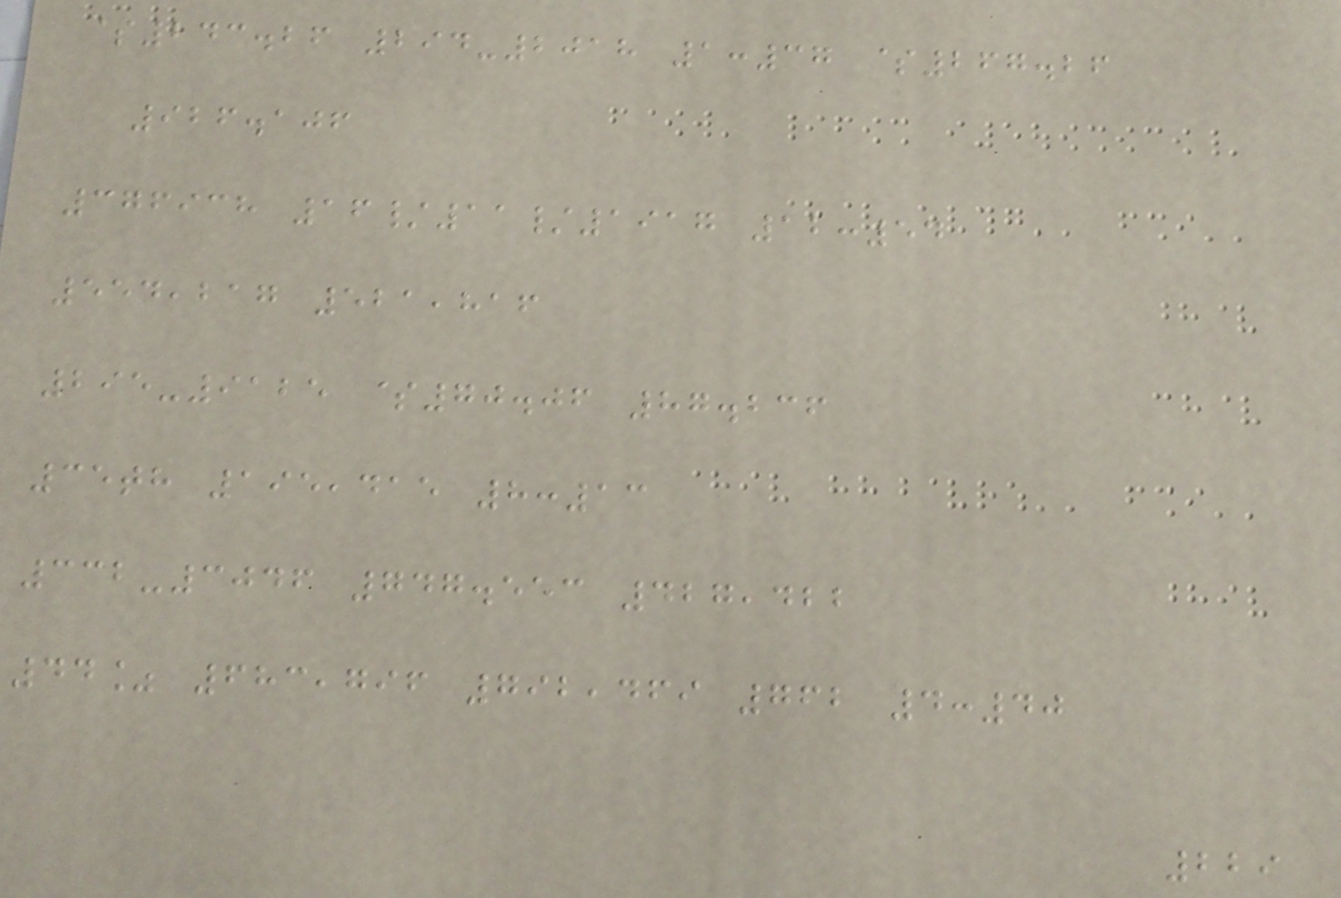$243.26 294-2018 1:37 $267.26
926.106
376938 16/11/1917 12:54
554,217 521,816
295-9125 $70.06 87.236
35th 195,415 8:13
332-3046 747.553 427,422
44% 683,796 792,469 762 4:40
229
